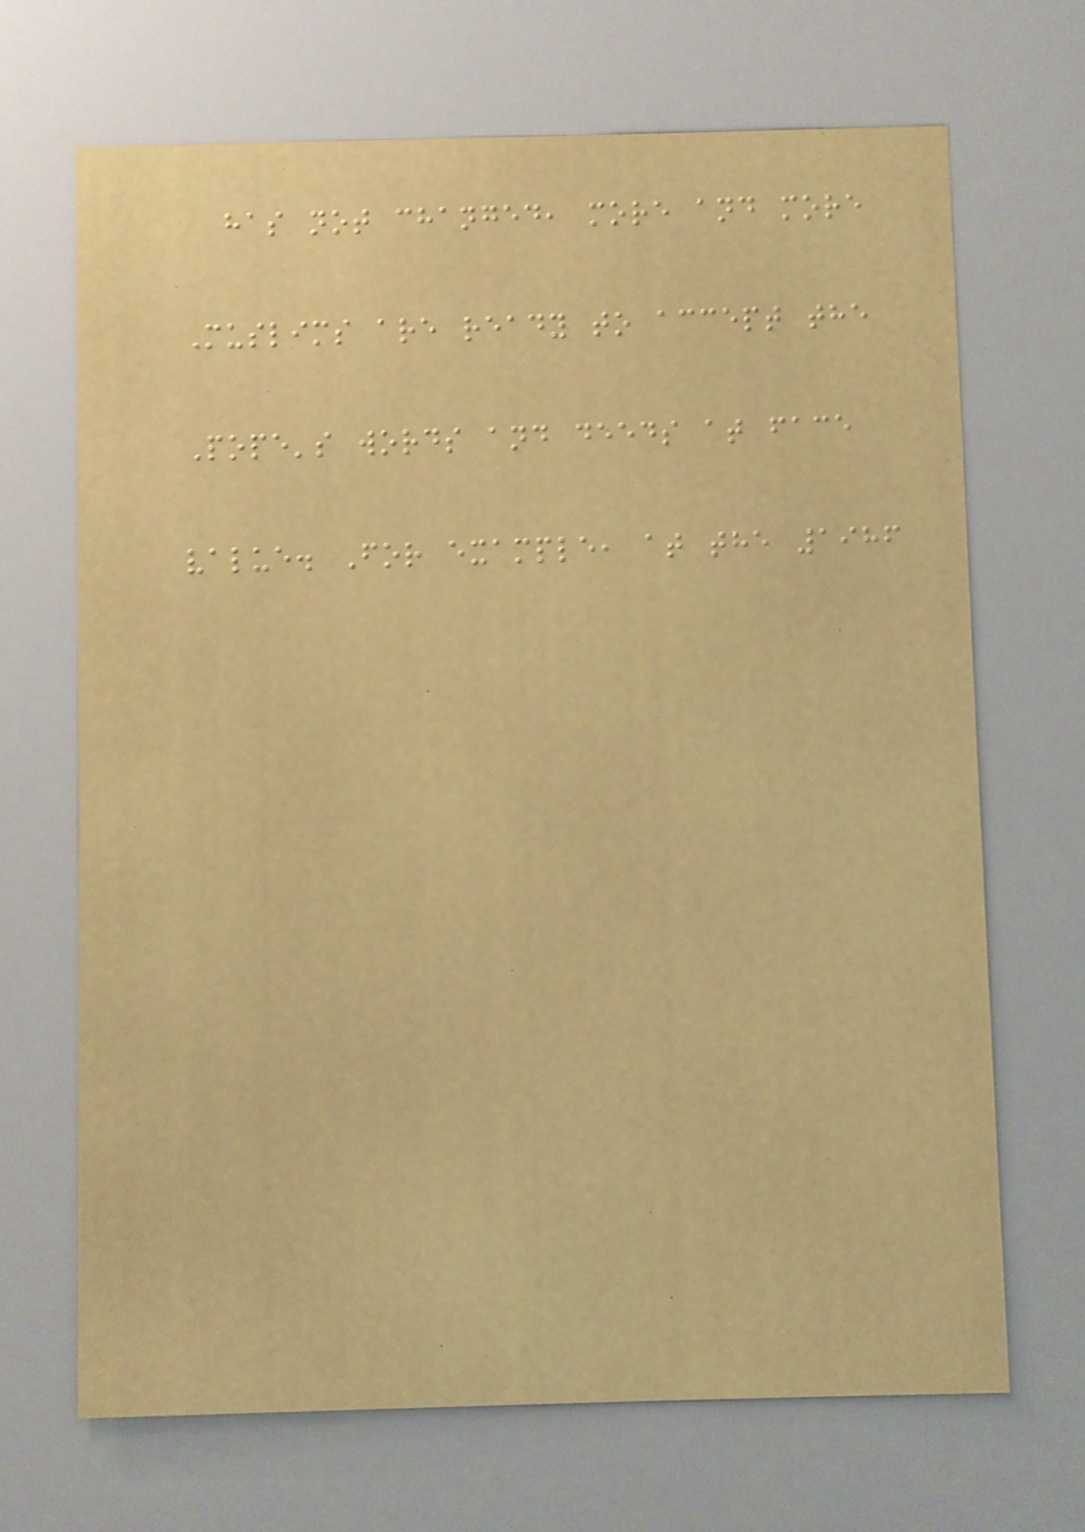has not changed, more and more
Muslims are ready to accept the
Pope's words and deeds at face
value. For example, at the 1986
